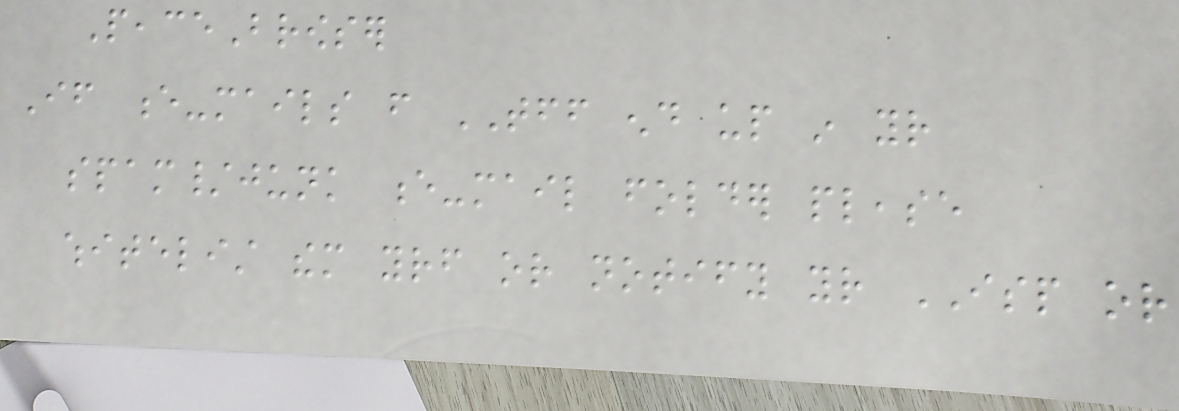PeaceBrowser
If e-mails from TFF end up in your
spam/junk e-mail folder please
whitelist them yourself or notify your ISP or
